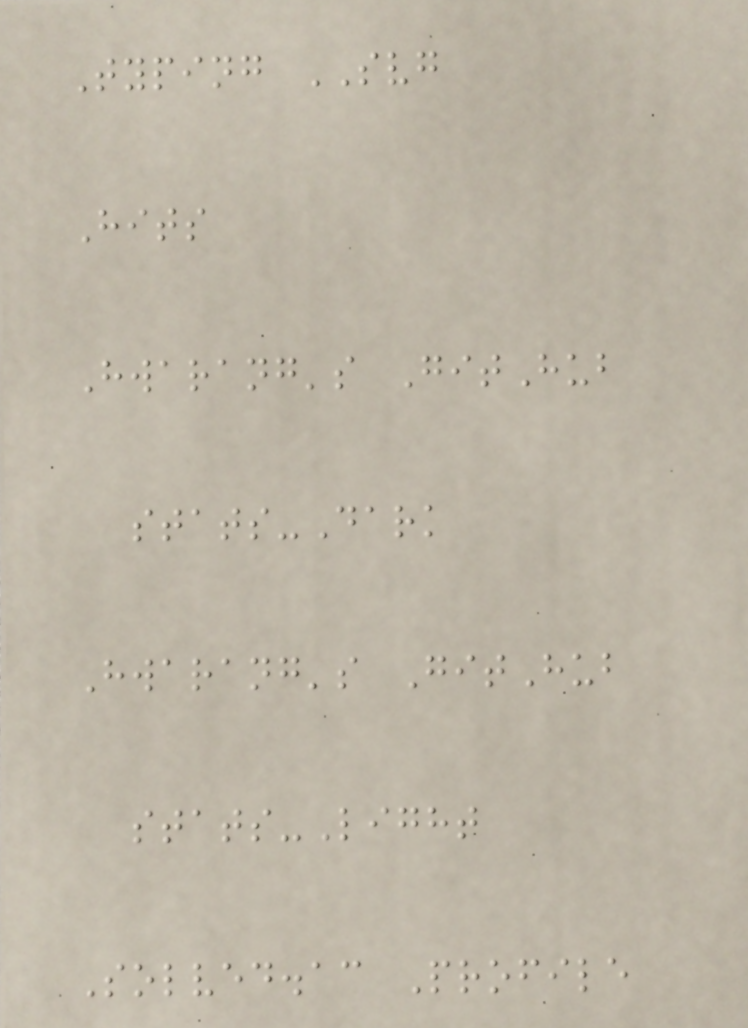Typing SVG
Hits
Hwarang's GitHub
stats-Dark
Hwarang's GitHub
stats-Light
Solved.ac Profile
